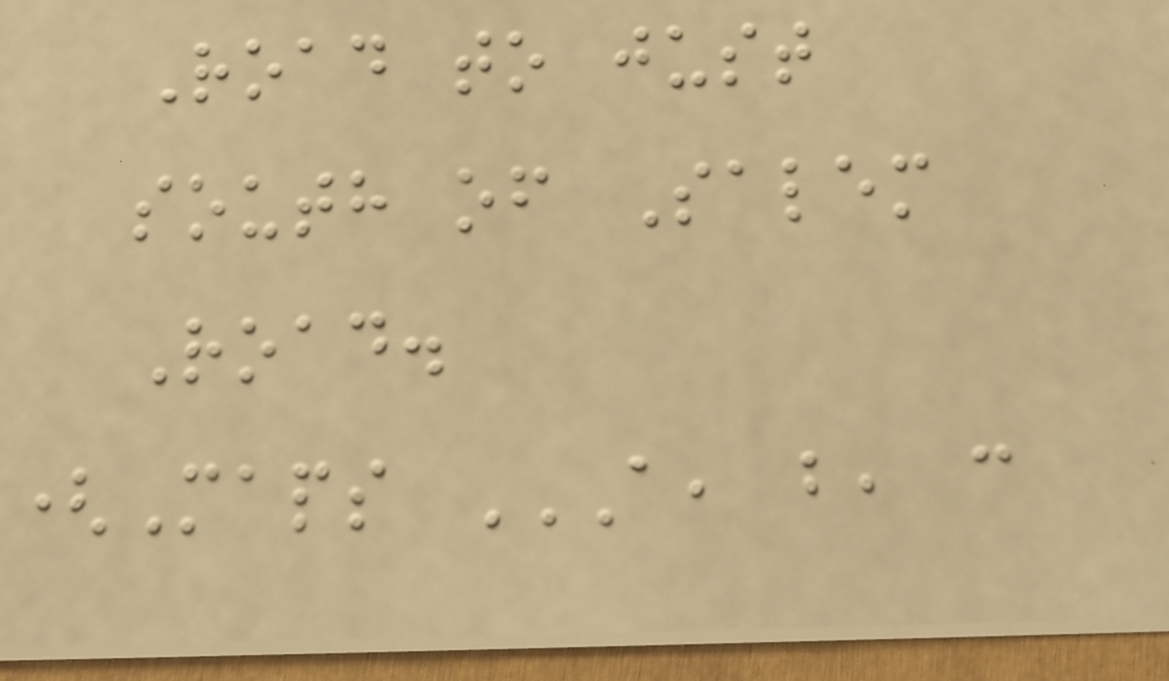Road to just
south of Salem
Road.
(Maps A, B, C
